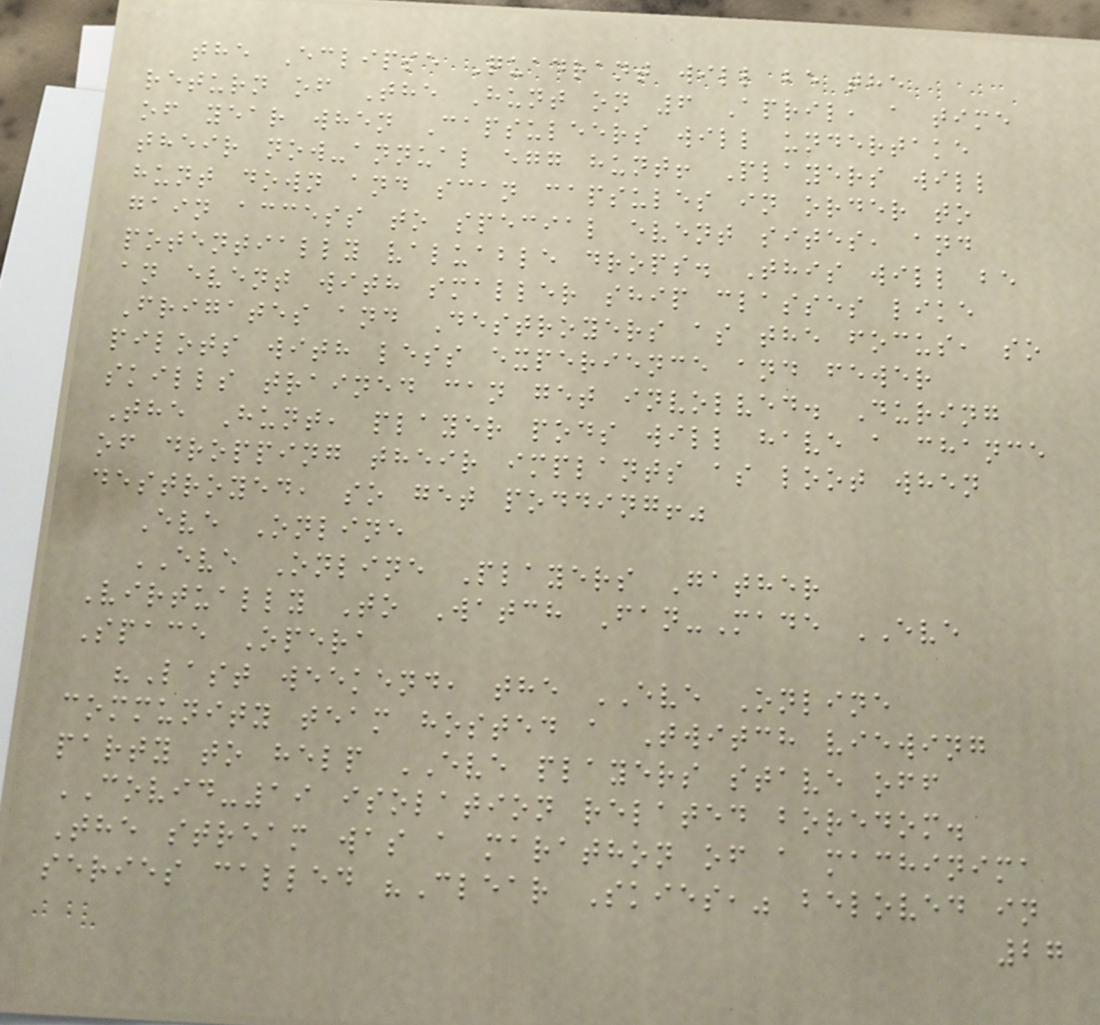the Eclipse Quadrant will be the
return of The Hunt on 6 April, a time
of year when Capsuleers will undertake
their now-annual egg hunt! Players will
hunt down and scan capsules in order to
gain access to special event sites, and
potentially valuable drops. This will be
an event with smaller ship classes like
Frigates and Destroyers as the focus, so
pilots with less experience and fewer
skills trained can get involved. During
The Hunt, player pods will have a chance
of dropping their implants as loot when
destroyed, so get podding!"
Eve Online
EVE Online Players Gather
Virtually To Watch Fan-Made EVE
Space Opera
"Last weekend, the EVE Online
community team hosted a Twitch viewing
party to help EVE players stave off
COVID-19 isolation related boredom.
The stream was a marathon of a machinima
series called "Clear Skies," beloved in
27
